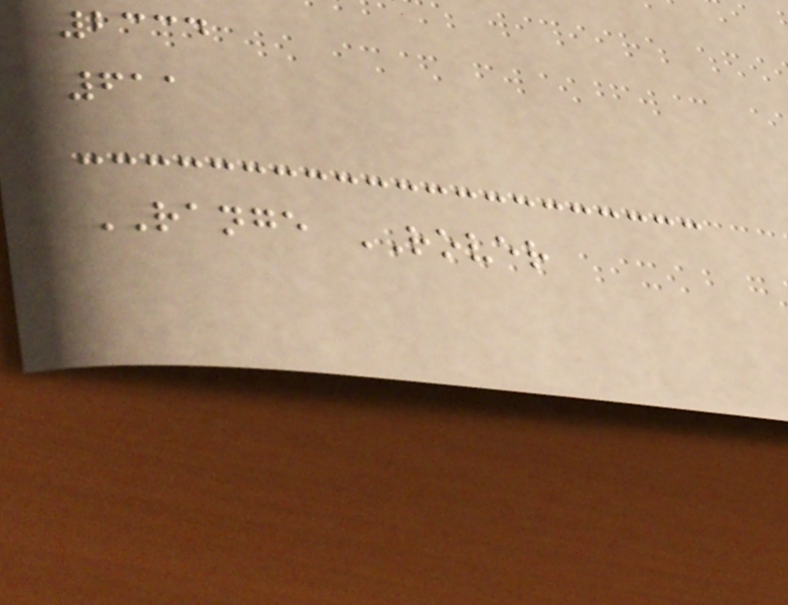2334
611
RANGE ROVER
